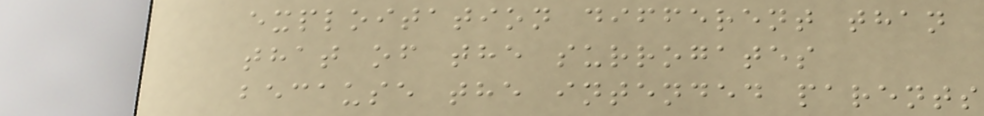exploitation different than
that of the surrogates
because the intended parents
